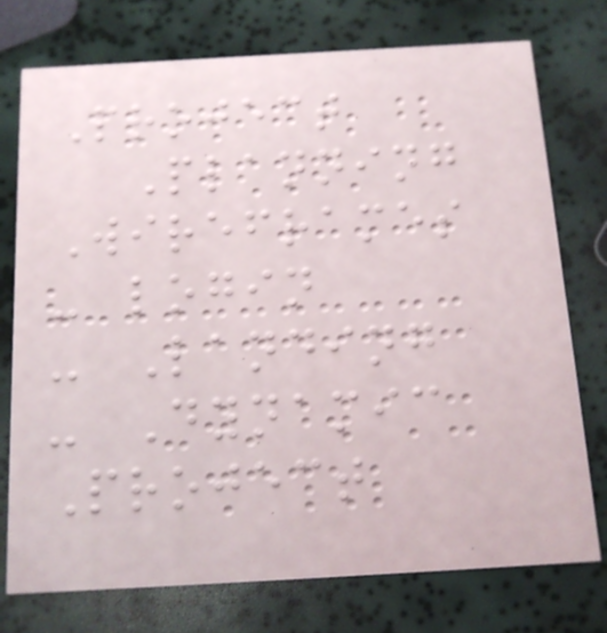Project
Planning
Wireframes
- login
- Landing
- Dynamic
Project
